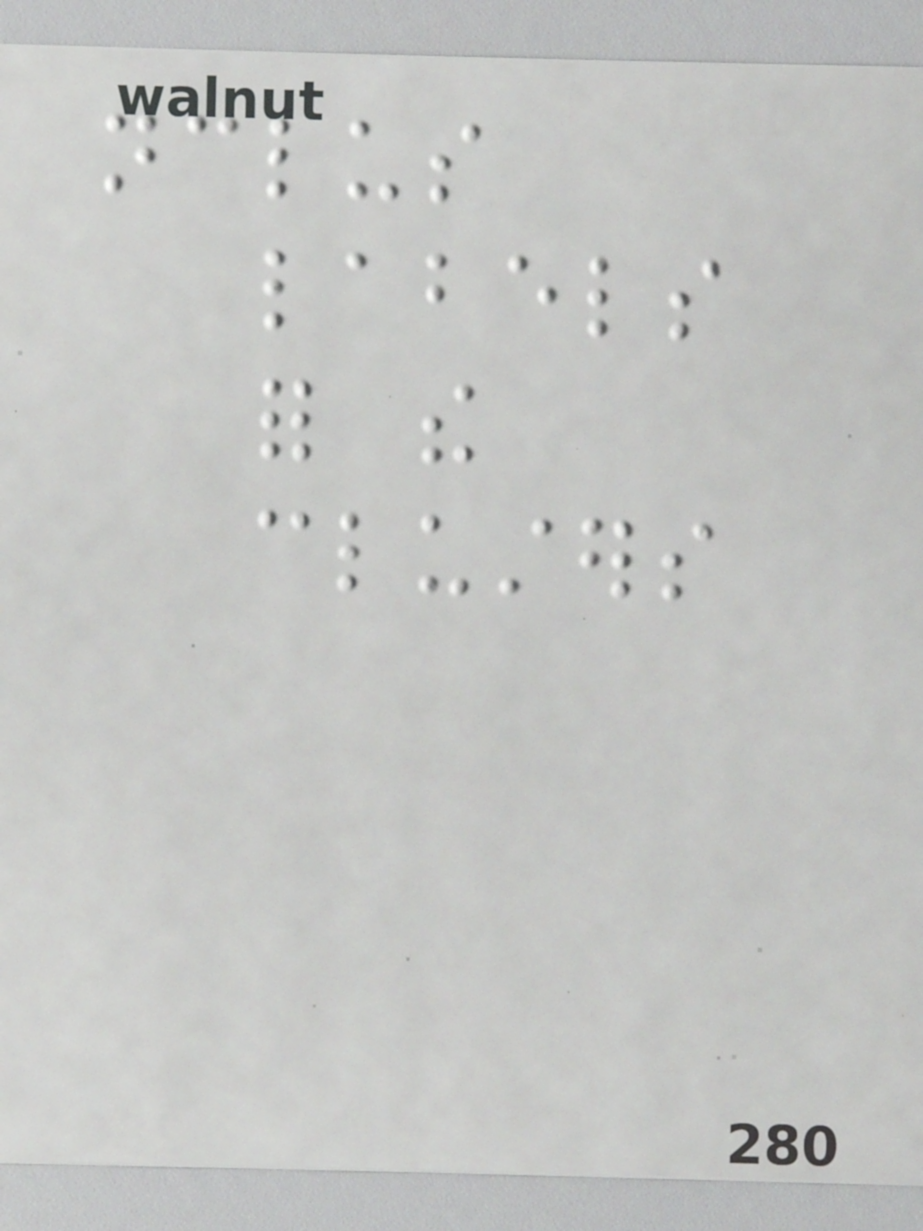nclus
labels
for the
clusters
